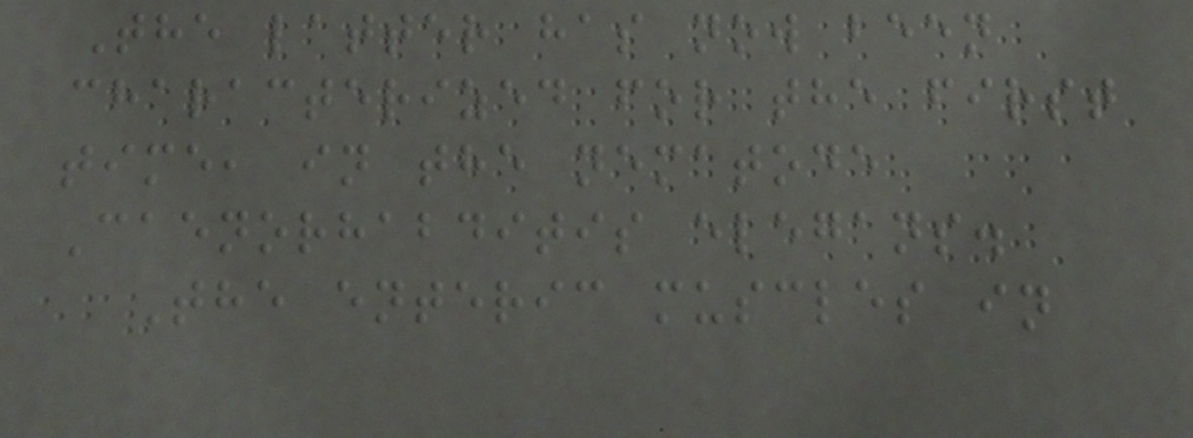The latter has now been
characterized for the first
time, in the nematode
Caenorhabditis elegans.
The enteric muscles in
